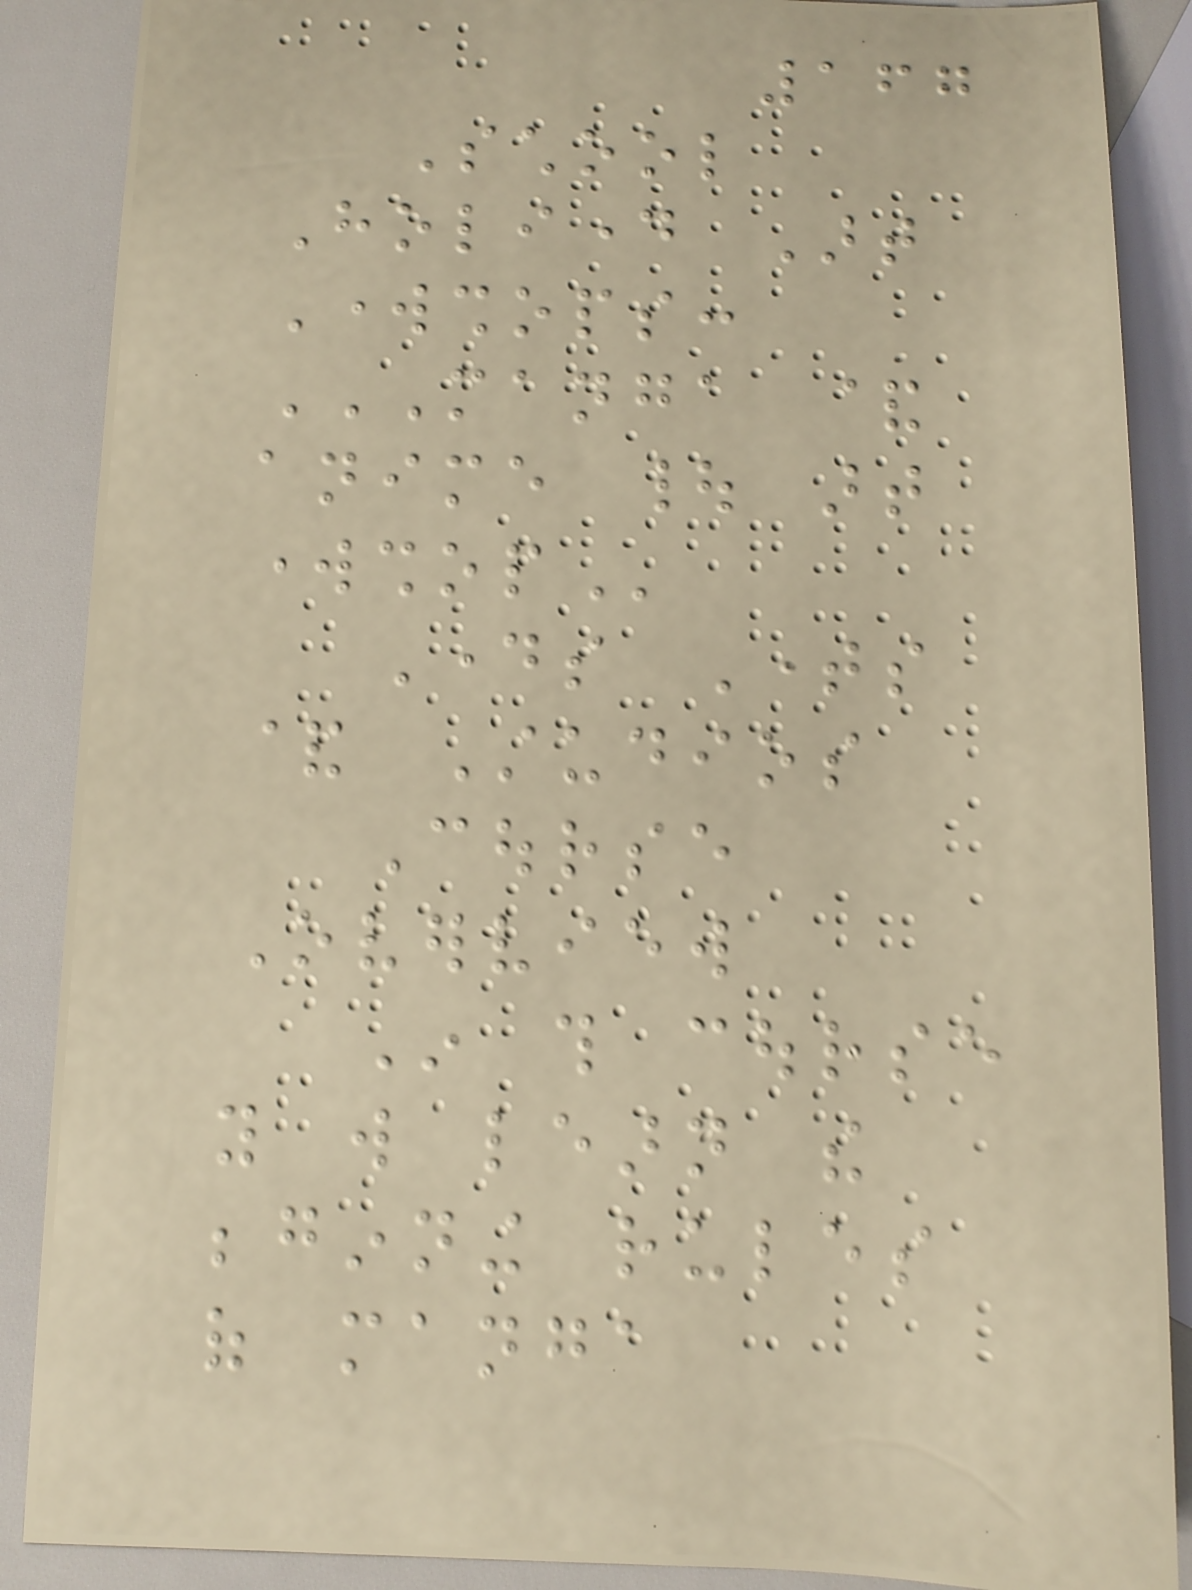167
School
Holiday Art
Workshops:
MANGA &
ANIME | ART
WORKSHOP
Days Times
& Studios
Course
Overview
In this course
you will learn the
beginning rules
of manga
